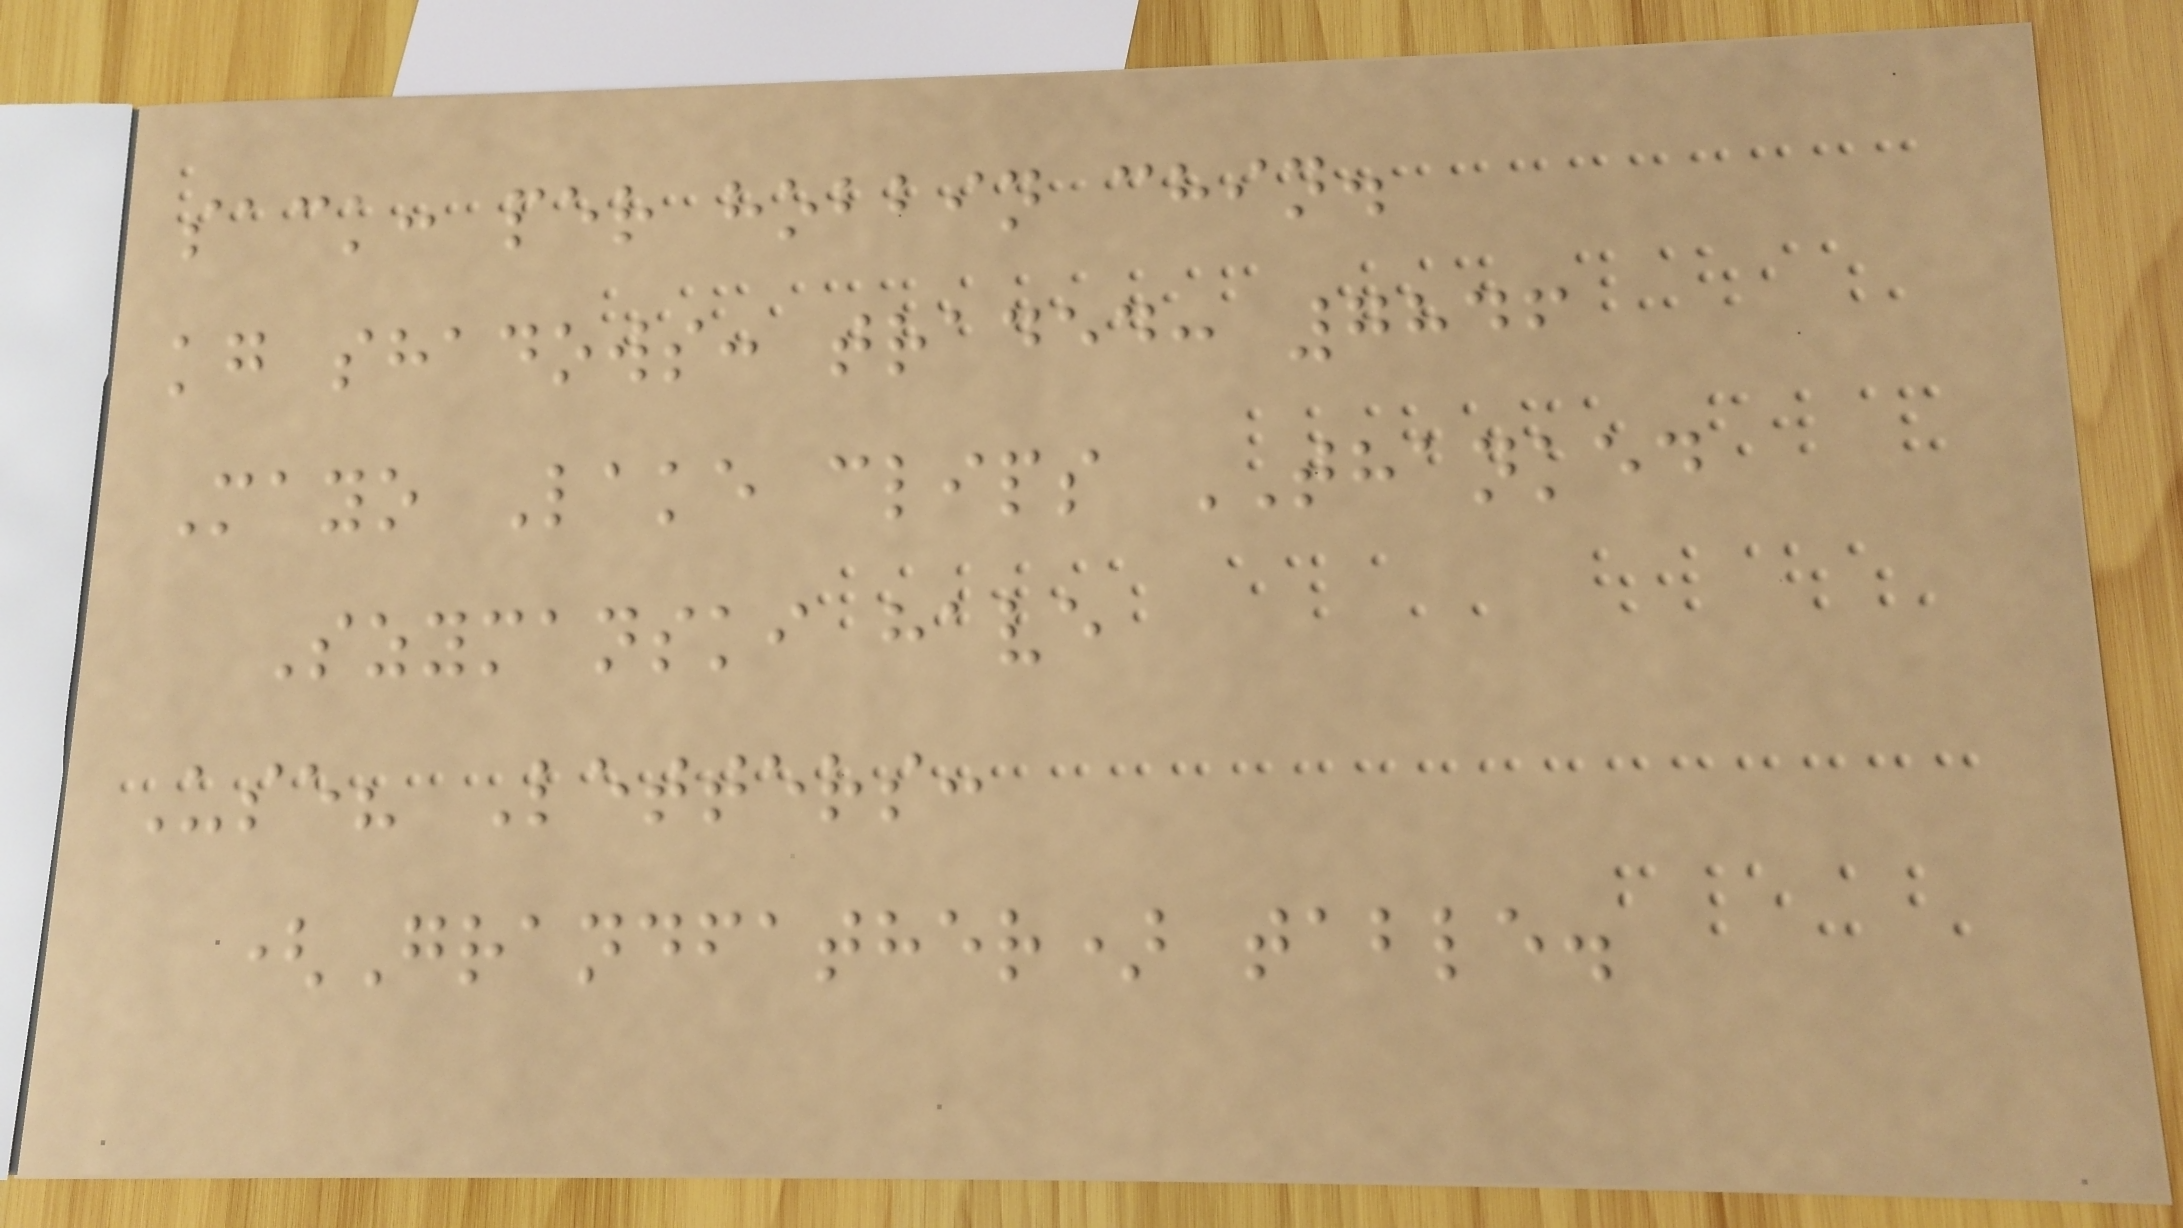sack: per hobbin chin.
kg shadows: traded: 7846
Mayo Lake clips THANKED
Szymanski have
Use? Letters:
(Grandfather) table.
